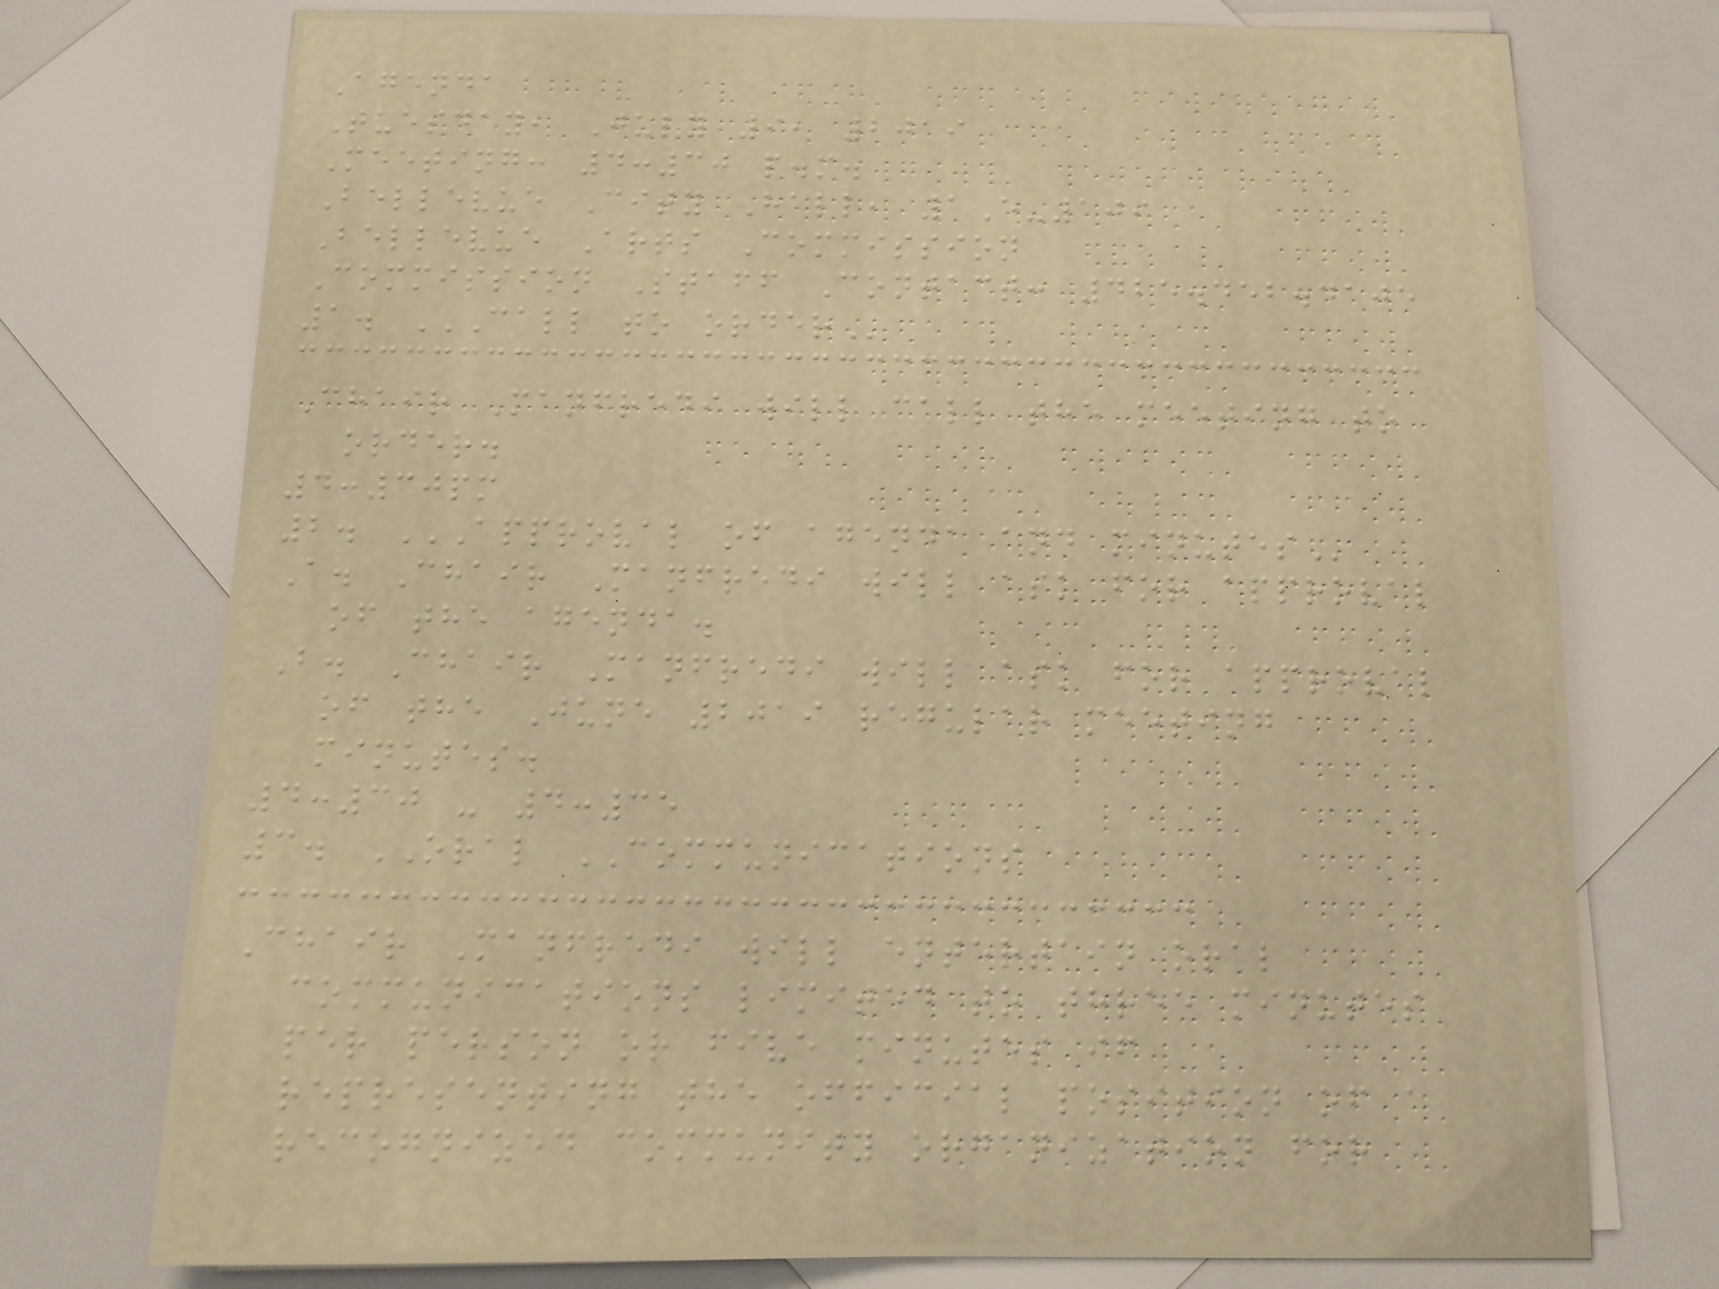Agenda
Tuesday, July 9, 2019
Meeting: 4:30 p.m.
Bellevue City Hall, 1E-109
Bellevue Arts Commission
Commission Staff Contact: 425.452.4105
1. CALL TO ORDER
Chair Manfredi will call the meeting to
order.
4:30pm
2. APPROVAL OF AGENDA AND MINUTES
A. Chair Manfredi will ask for approval
of the agenda.
B. Chair Manfredi will ask for approval
of the June 2019 regular meeting
minutes.
4:30 - 4:35
3. ORAL COMMUNICATIONS
Chair Manfredi will entertain oral
communications limited to three minutes
per person or five minutes if
representing the official position of a
recognized community organization for
